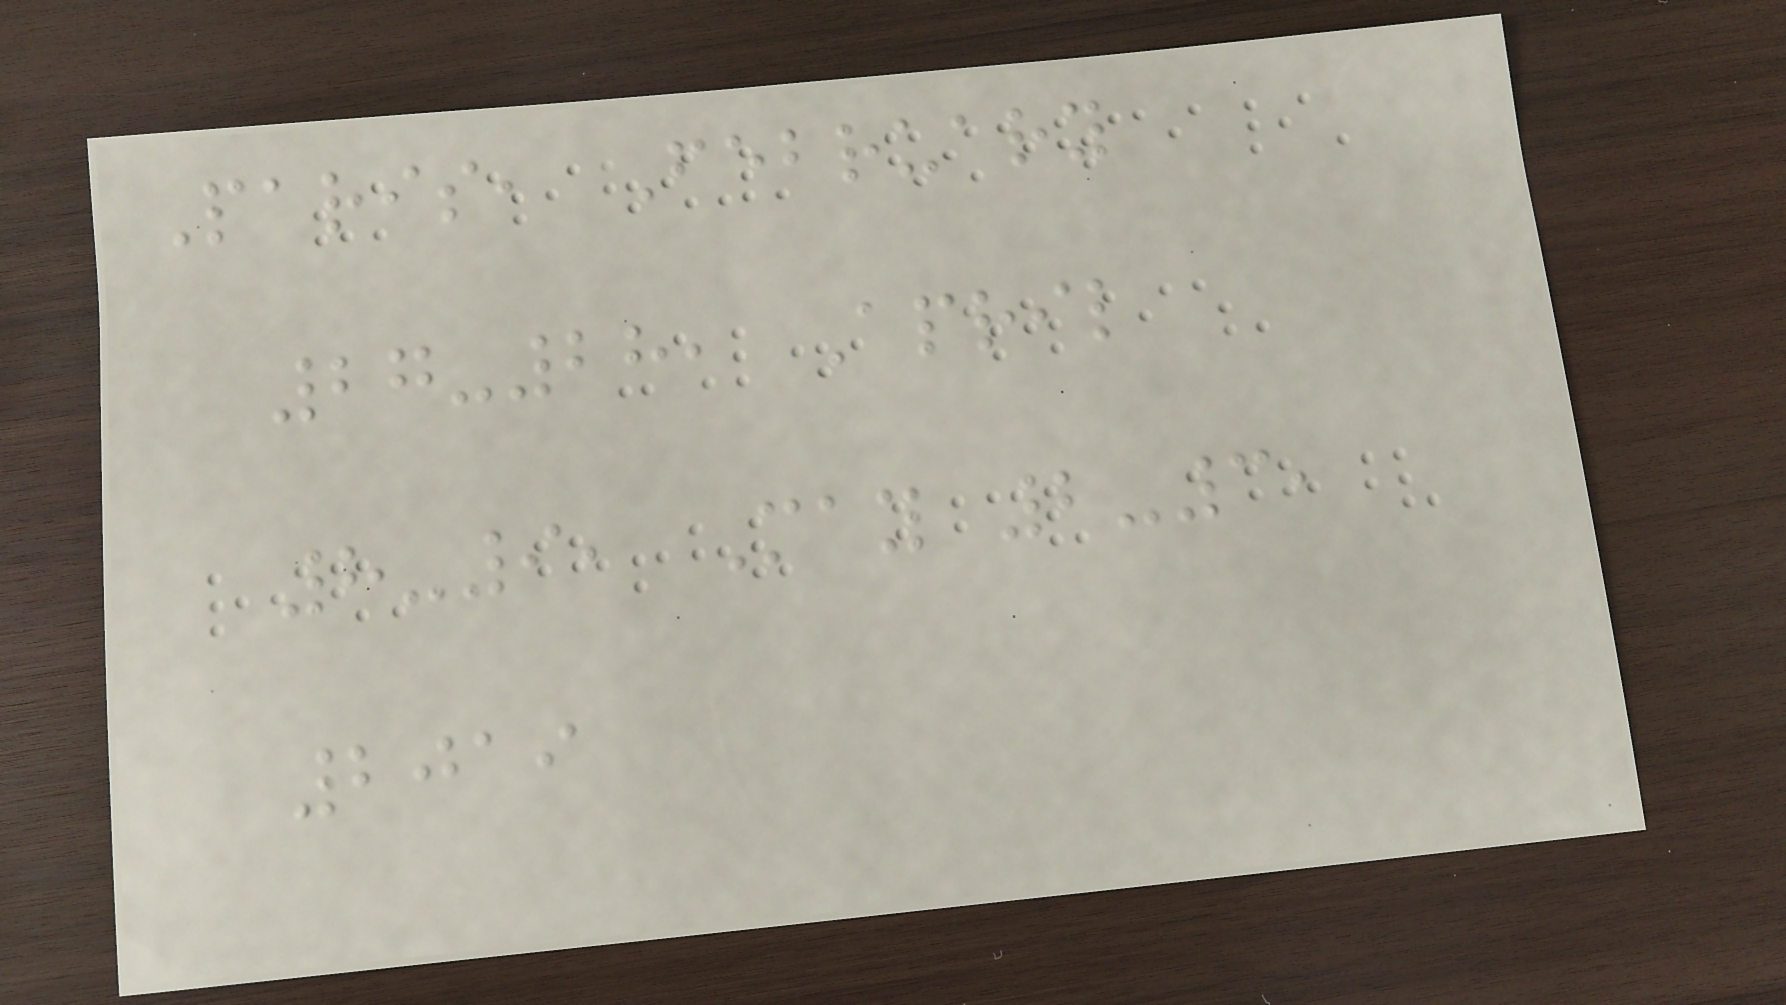Paris, February
27-28, April
8-9, May 2-3,
2019
